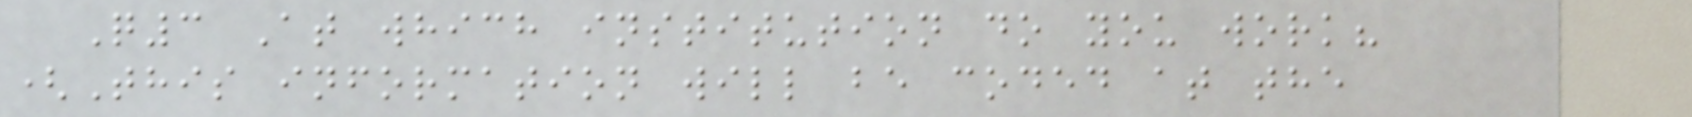Q3 At which institution do you work?
(This information will be coded at the
